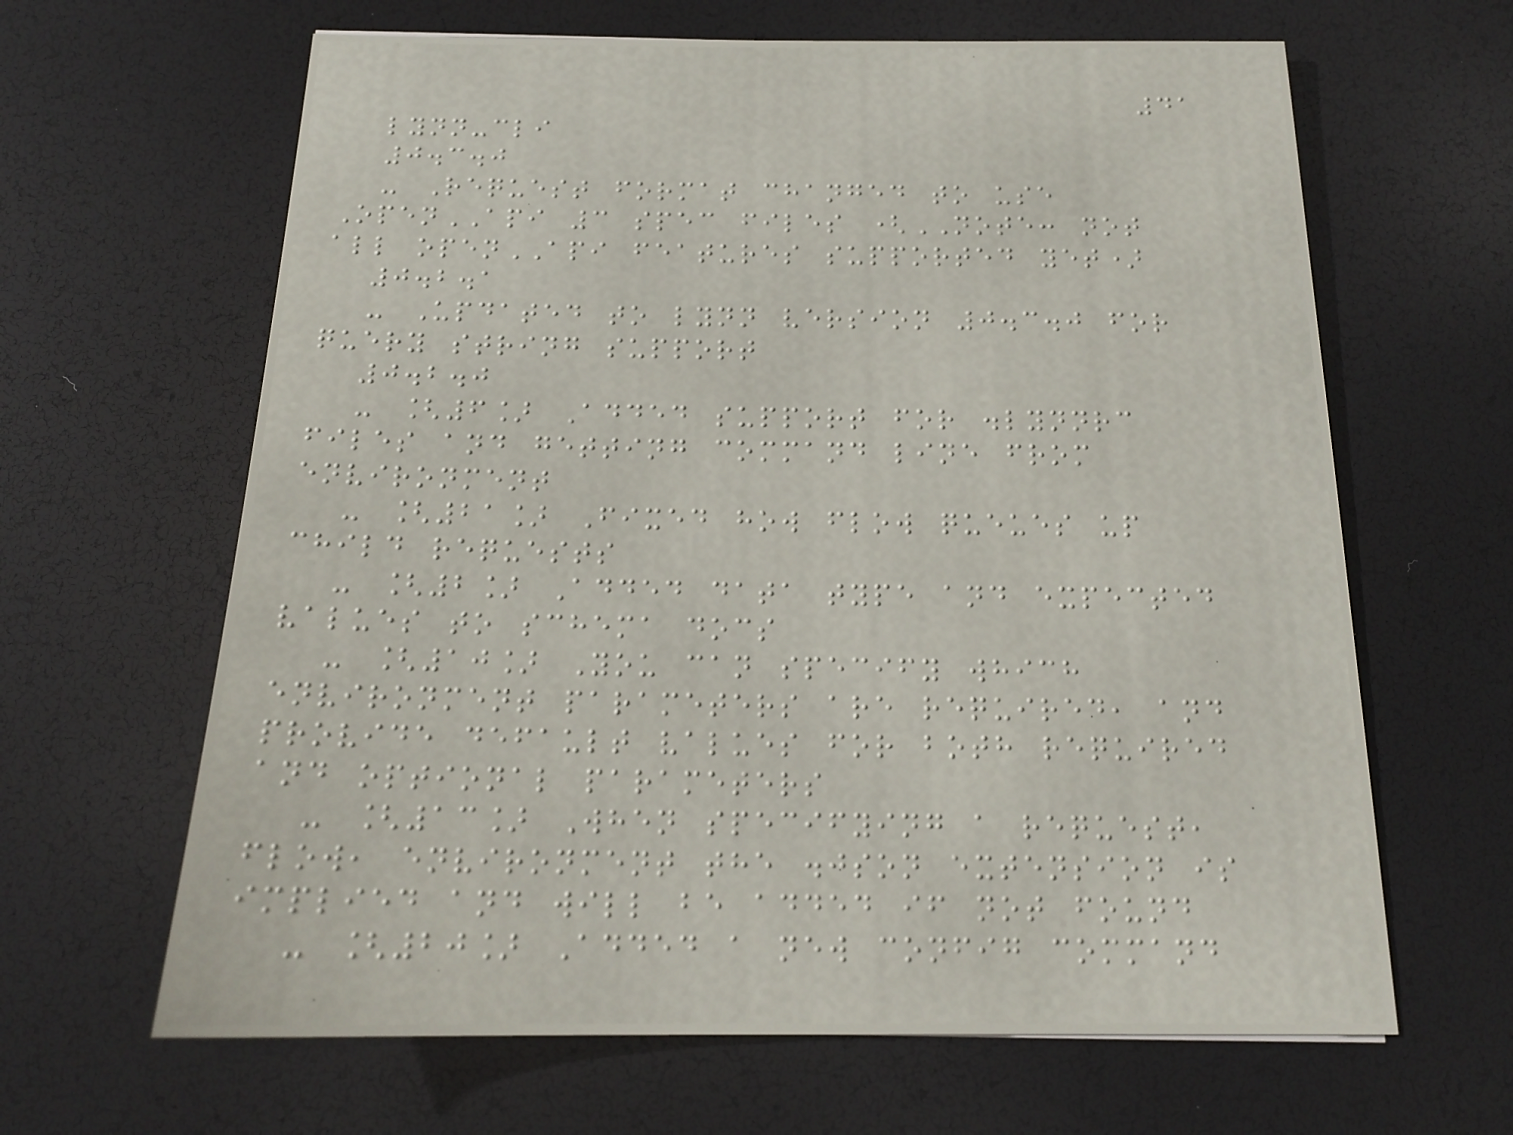41
lynn-cli
0.3.0
- Request format changed to use
OpenAPI 3 spec files (NOTE: not
all openAPI features supported yet)
0.2.1
- Updated to lynn version 0.3.0 for
query string support
0.2.0
- [6] Added support for .lynnrc
files and getting command line from
environment
- [21] Fixed how flow queues up
child requests
- [2] Added data type and expected
values to schema docs
- [10] You can specify which
environment parameters are required, and
provide default values for both required
and optional parameters
- [13] When specifying a request,
flow, environment the .json extension is
implied and will be added if not found
- [20] Added a new config command
